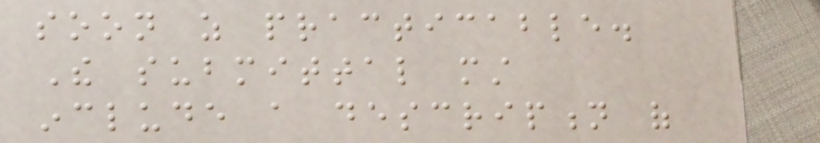soon as practicable.
The submittal must
include a description of
